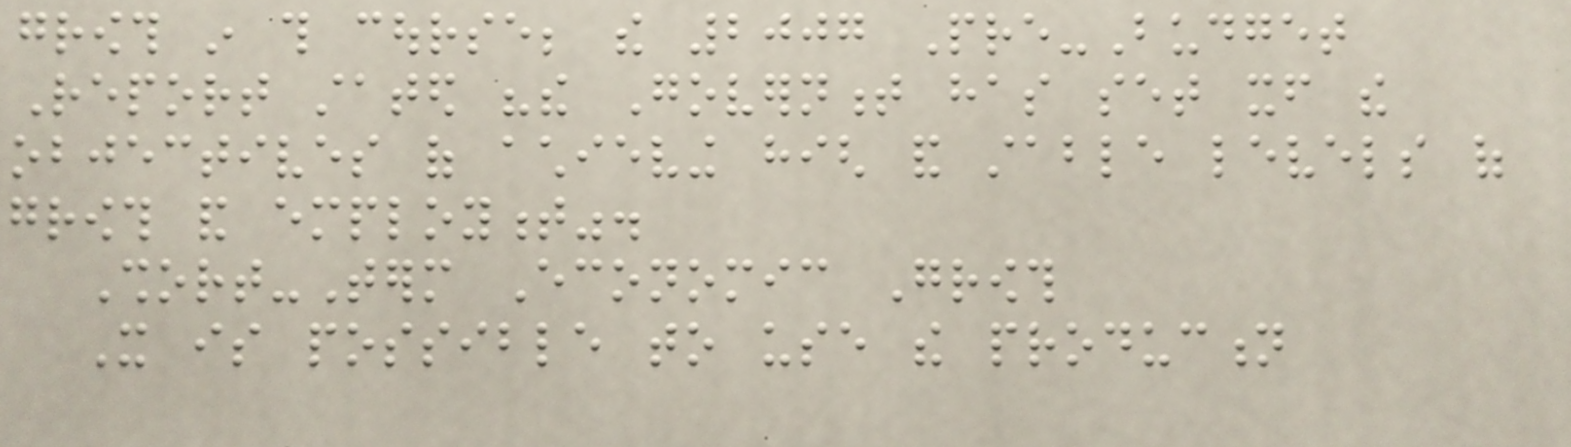growth in this course; the 2007 Pre-Budget
Report stated "the Government has set itself the
objectives of achieving high and stable levels of
growth and employment".
Short-Term Economic Growth
It is possible to use the production
